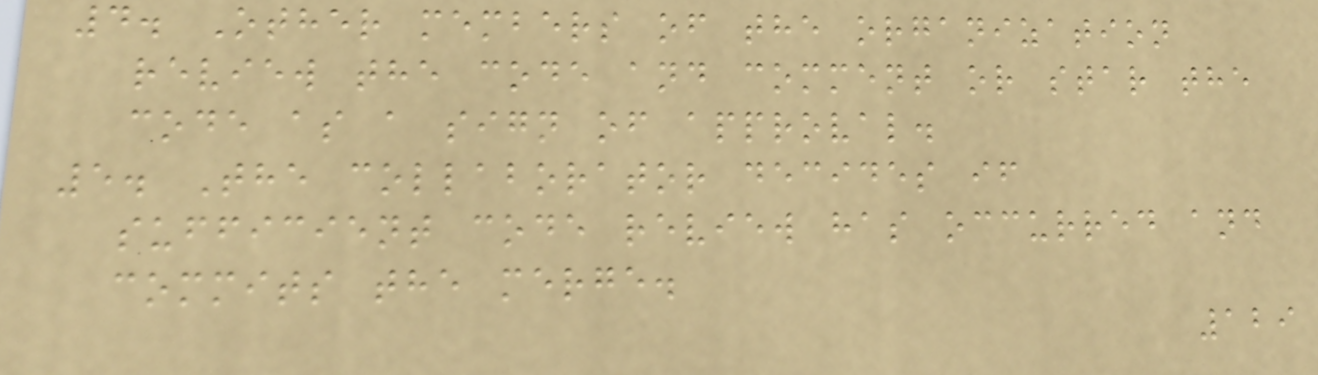4. Other members of the organization
review the code and comment or star the
code as a sign of approval.
5. The collaborator decides if
sufficient code review has occurred and
commits the merge.
129
